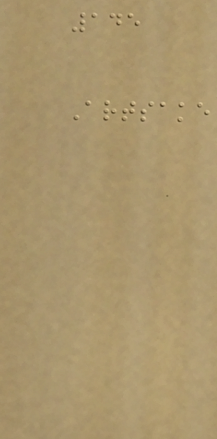145
Artsake
